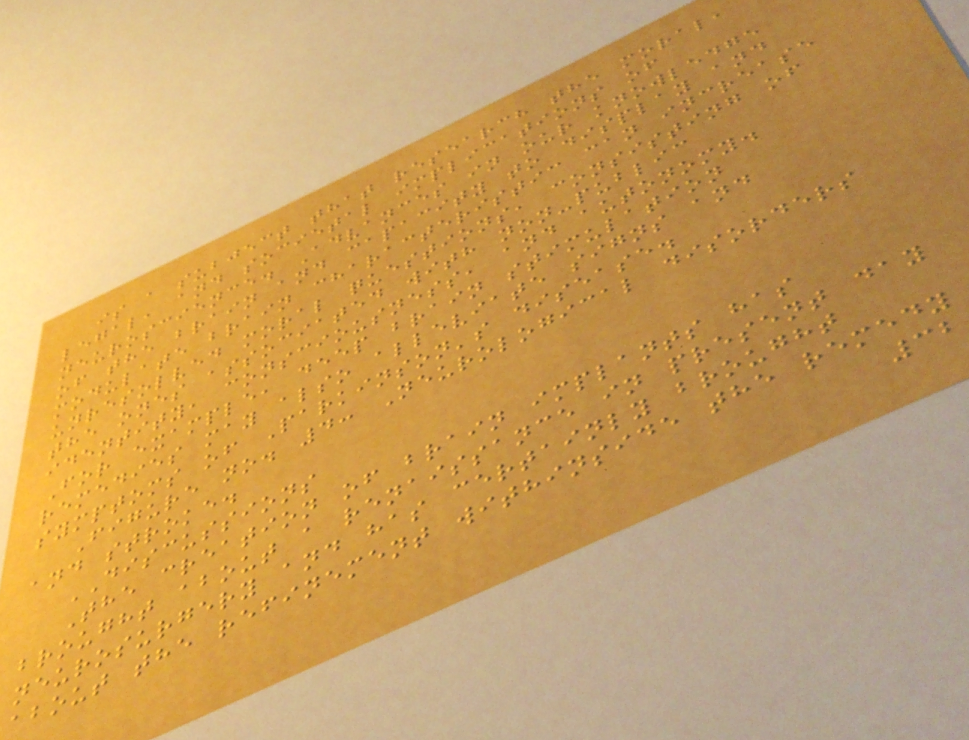is a subject that research the moral,
legal, and societal implications of
neuroscience. Advances in our knowledge
of the brain and capacity to display and
modulate brain characteristic can increase
unresolved moral questions, consisting of
the ones associated with non-public
identity, consciousness, and autonomy.
For example, deep brain stimulation
remedies may also alleviate signs and
symptoms of Parkinson's disease.
Figure no. 4: Neurological disorders
and stroke.
DISCUSSIONS
The creation of brain implants has
brought about a renaissance in present day
neurosurgery and has certainly brought
about the refinement withinside the remedy
32
